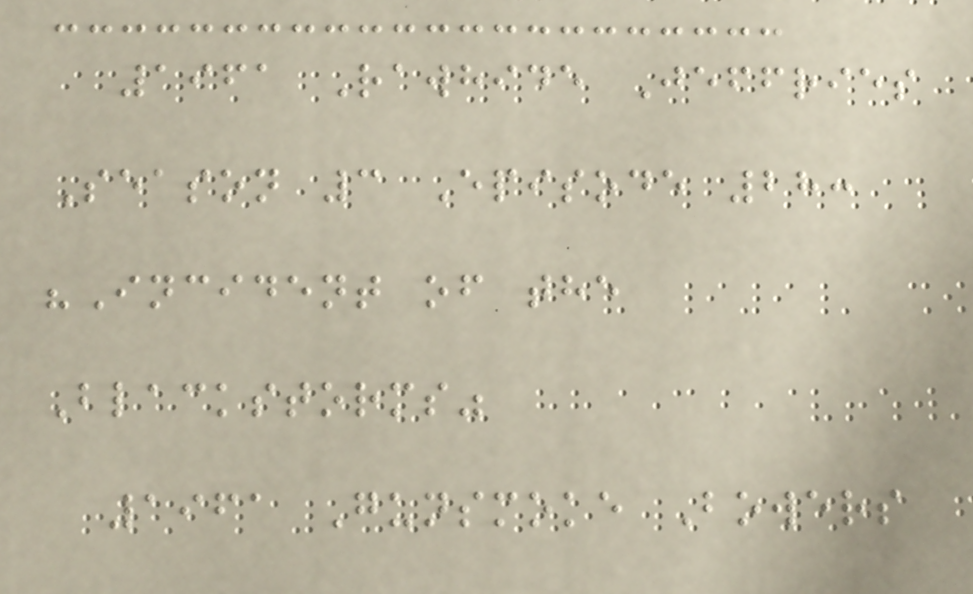1961 Rawhide Jeffries
Season 3 Episode 28:
"Incident of the
Blackstorms"
1961 Gunsmoke Bowers
